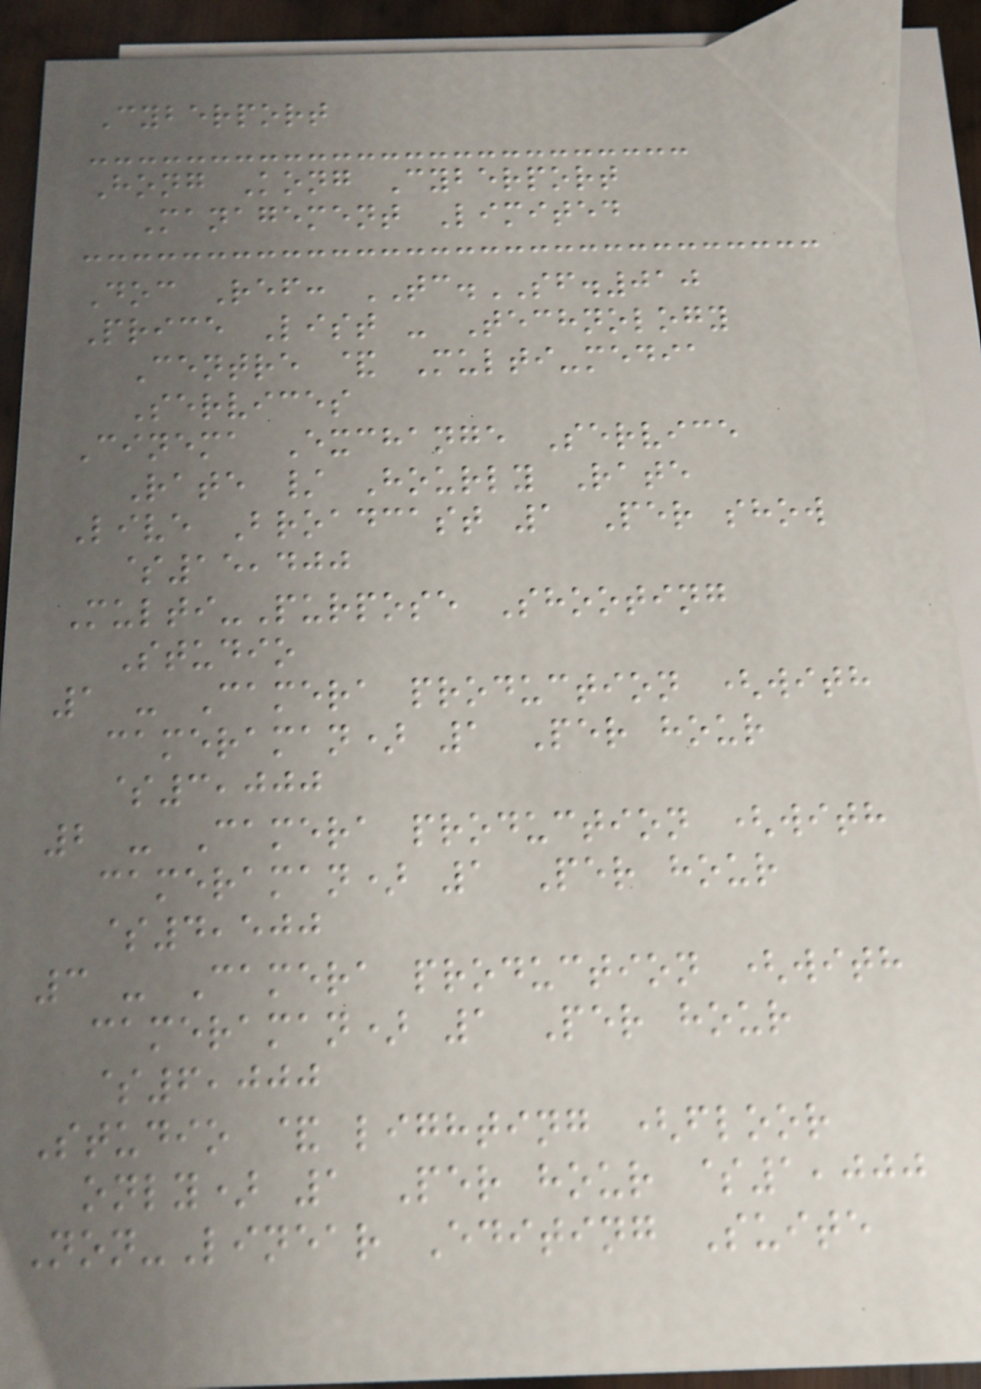Cyberport
Hong Kong Cyberport
Management Limited
Doc Ref: TC.SF.010
Price List - Technology
Centre & Multi-media
Services
Cinema Exchange Service
Rate / Hourly Rate
Live Broadcast 1 Per show
$15,400
Multi-Purpose Shooting
Studio
1 - Camera production (with
cameraman) 1 Per hour
$3,000
2 - Camera production (with
cameraman) 1 Per hour
$4,500
3 - Camera production (with
cameraman) 1 Per hour
$6,000
Studio & lighting (floor
only) 1 Per hour $1,000
Non-Linear Editing Suite
